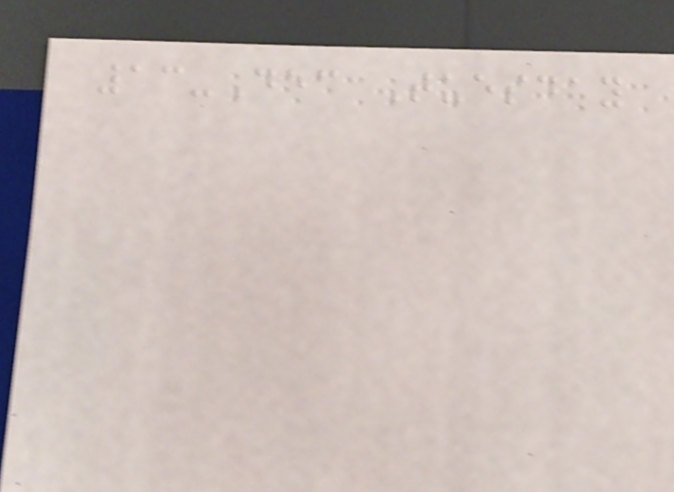13-Dec Tuesday
